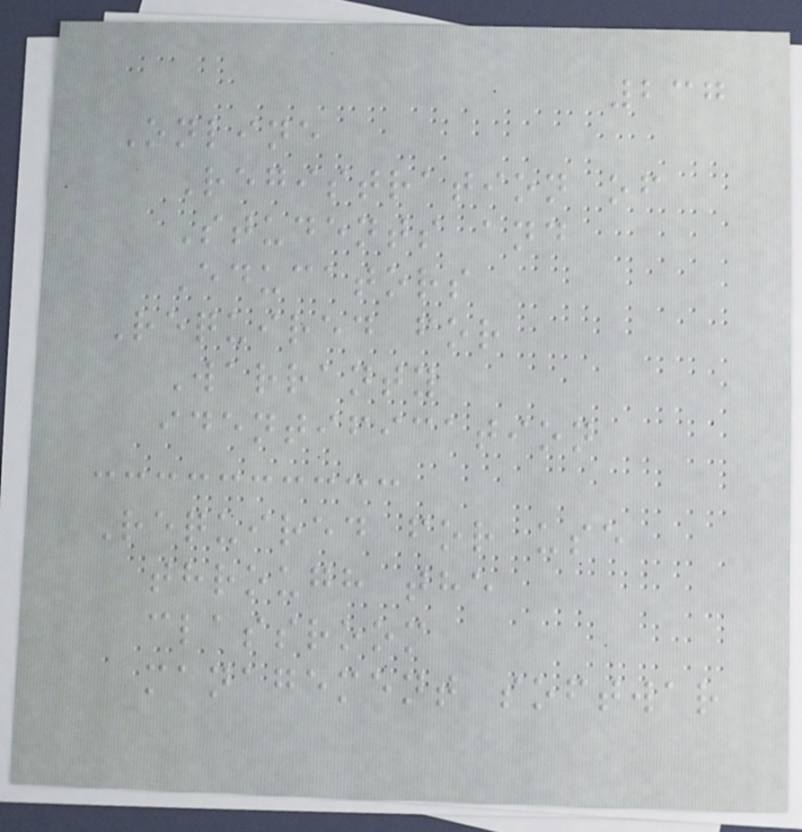237
Online
Registration of
Students and
Educators
Required for
Warranty
identification
Required for use
through the
classroom
management softwar
